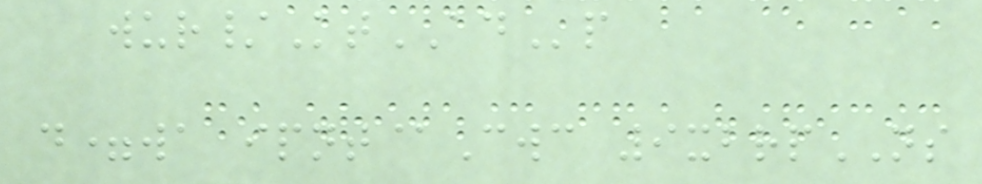wur/KtADp
d=wa ipnt@Cwc 9xbrpNS
